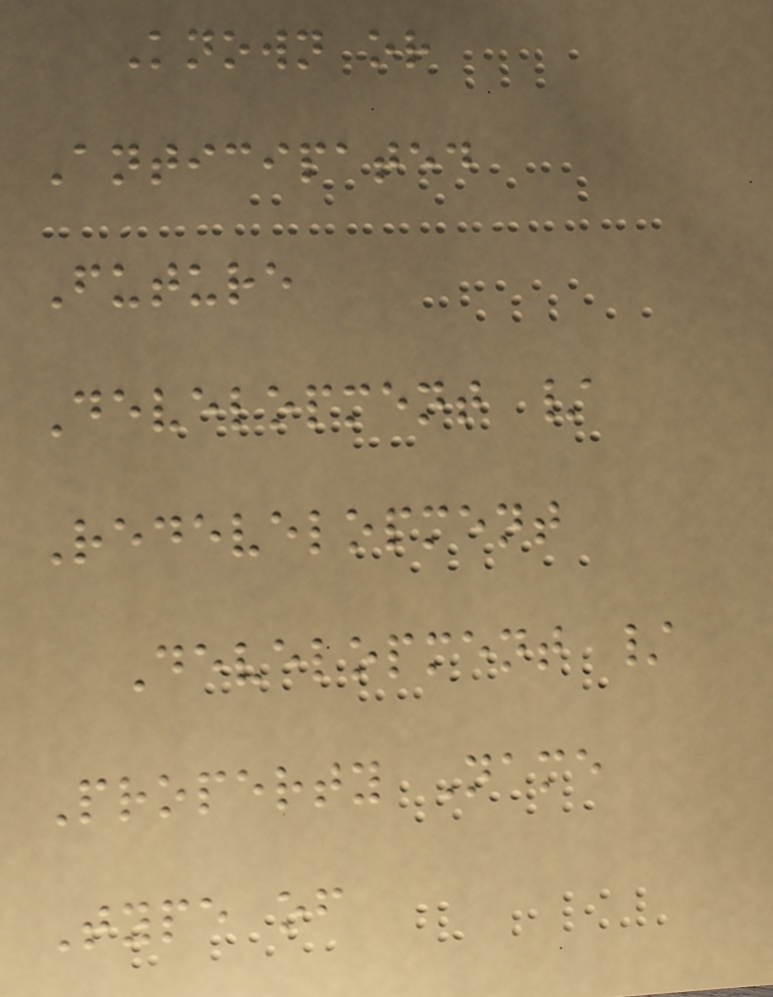Known or
Anticipated
Future
Development /
Redevelopment
Development /
Property Name
Type of
